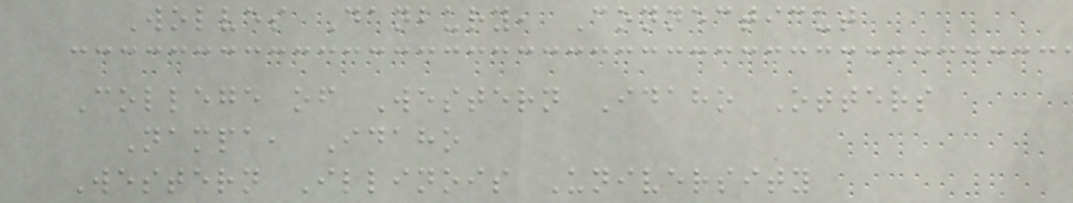Wolves Danbury, Connecticut
College of Western Idaho Otters
Nampa, Idaho
Western Illinois University
